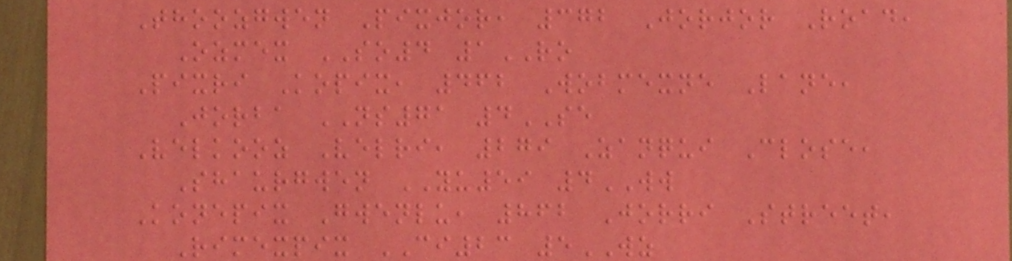Thoozgwen Pixjor, 372 Jorjor Road,
Ozmex SO4 1RO
Pixri Kopix, 462 Wobmexne Lane,
Jorba NS71 4SE
Velkooz Velri, 279 Zanqui Close,
Shaurgwen YU59 4WW
Konepix Gwenlu, 862 Jorri Street,
Rimexpix CI23 5WZ
